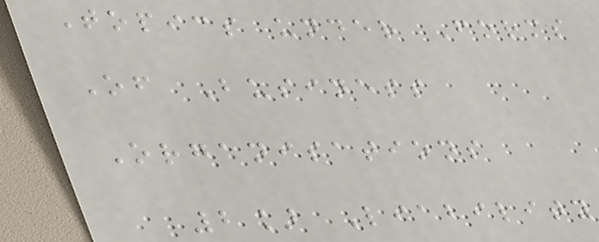Topics under Forms
Of Business
Organisations
2] Liability
